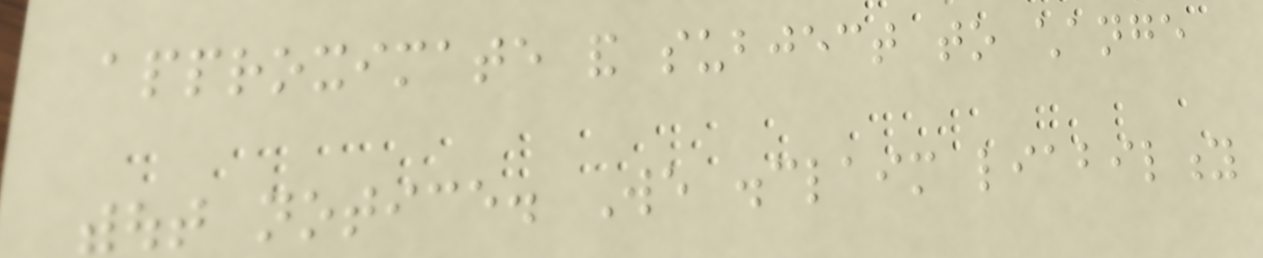approximate and subject to change
without notice. We disclaim liability
